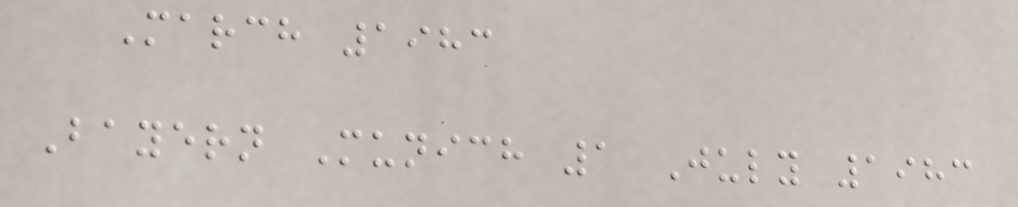March 1983
Bayern Munich 1 July 1983
